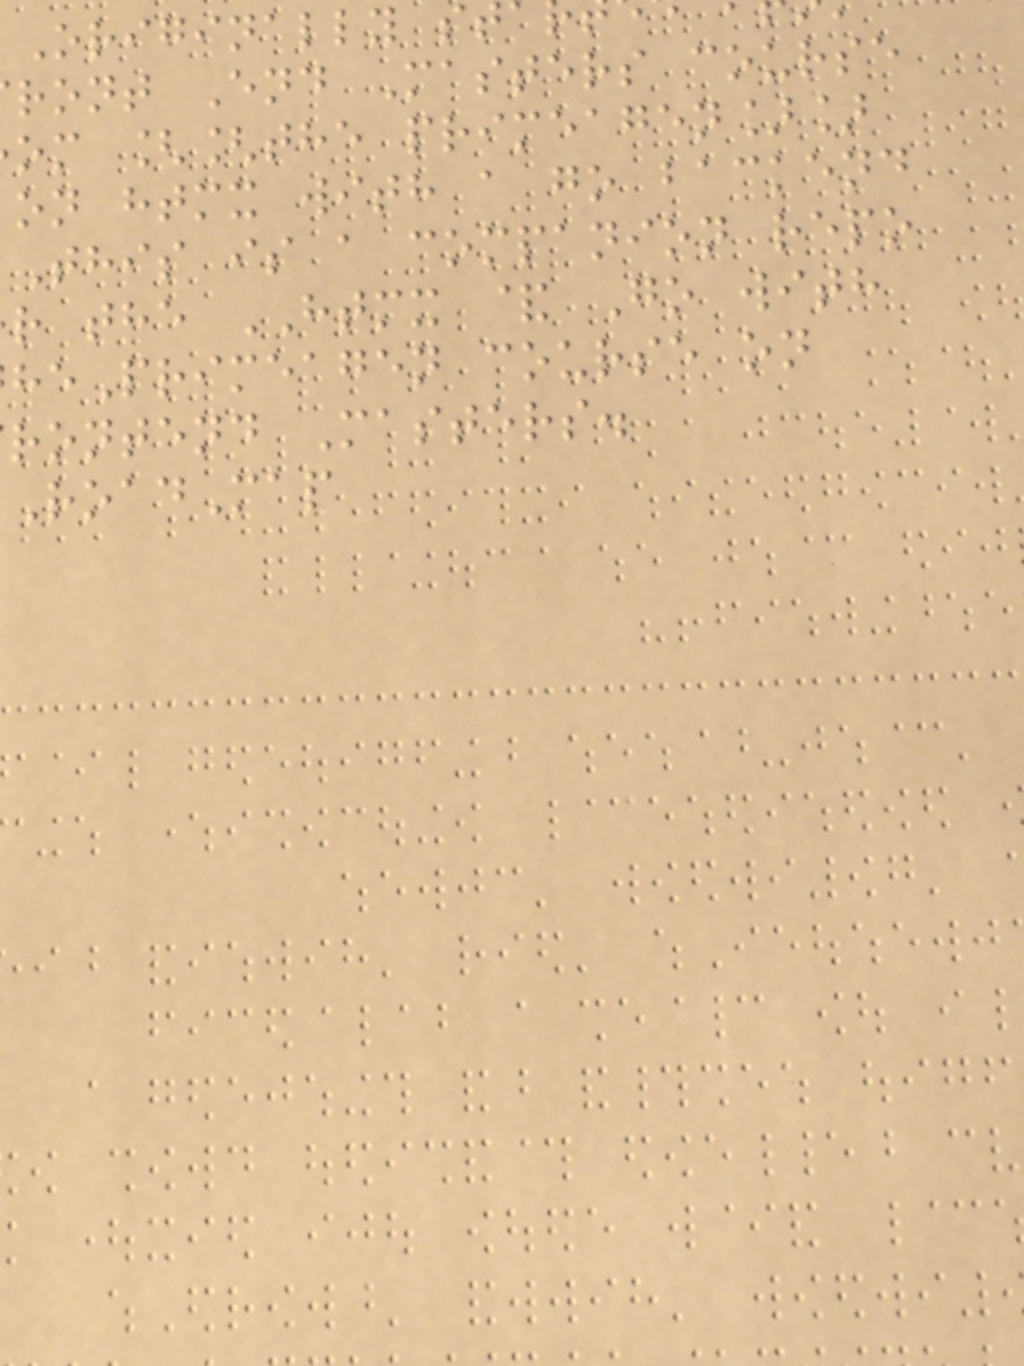Originally s
ront End Masters course
om [[the primeagen]]
on htmx with a go backend
This is a companion repo
r the HTMX & Go with
hePrimeagen course on
rontend Masters.
RoadMap
